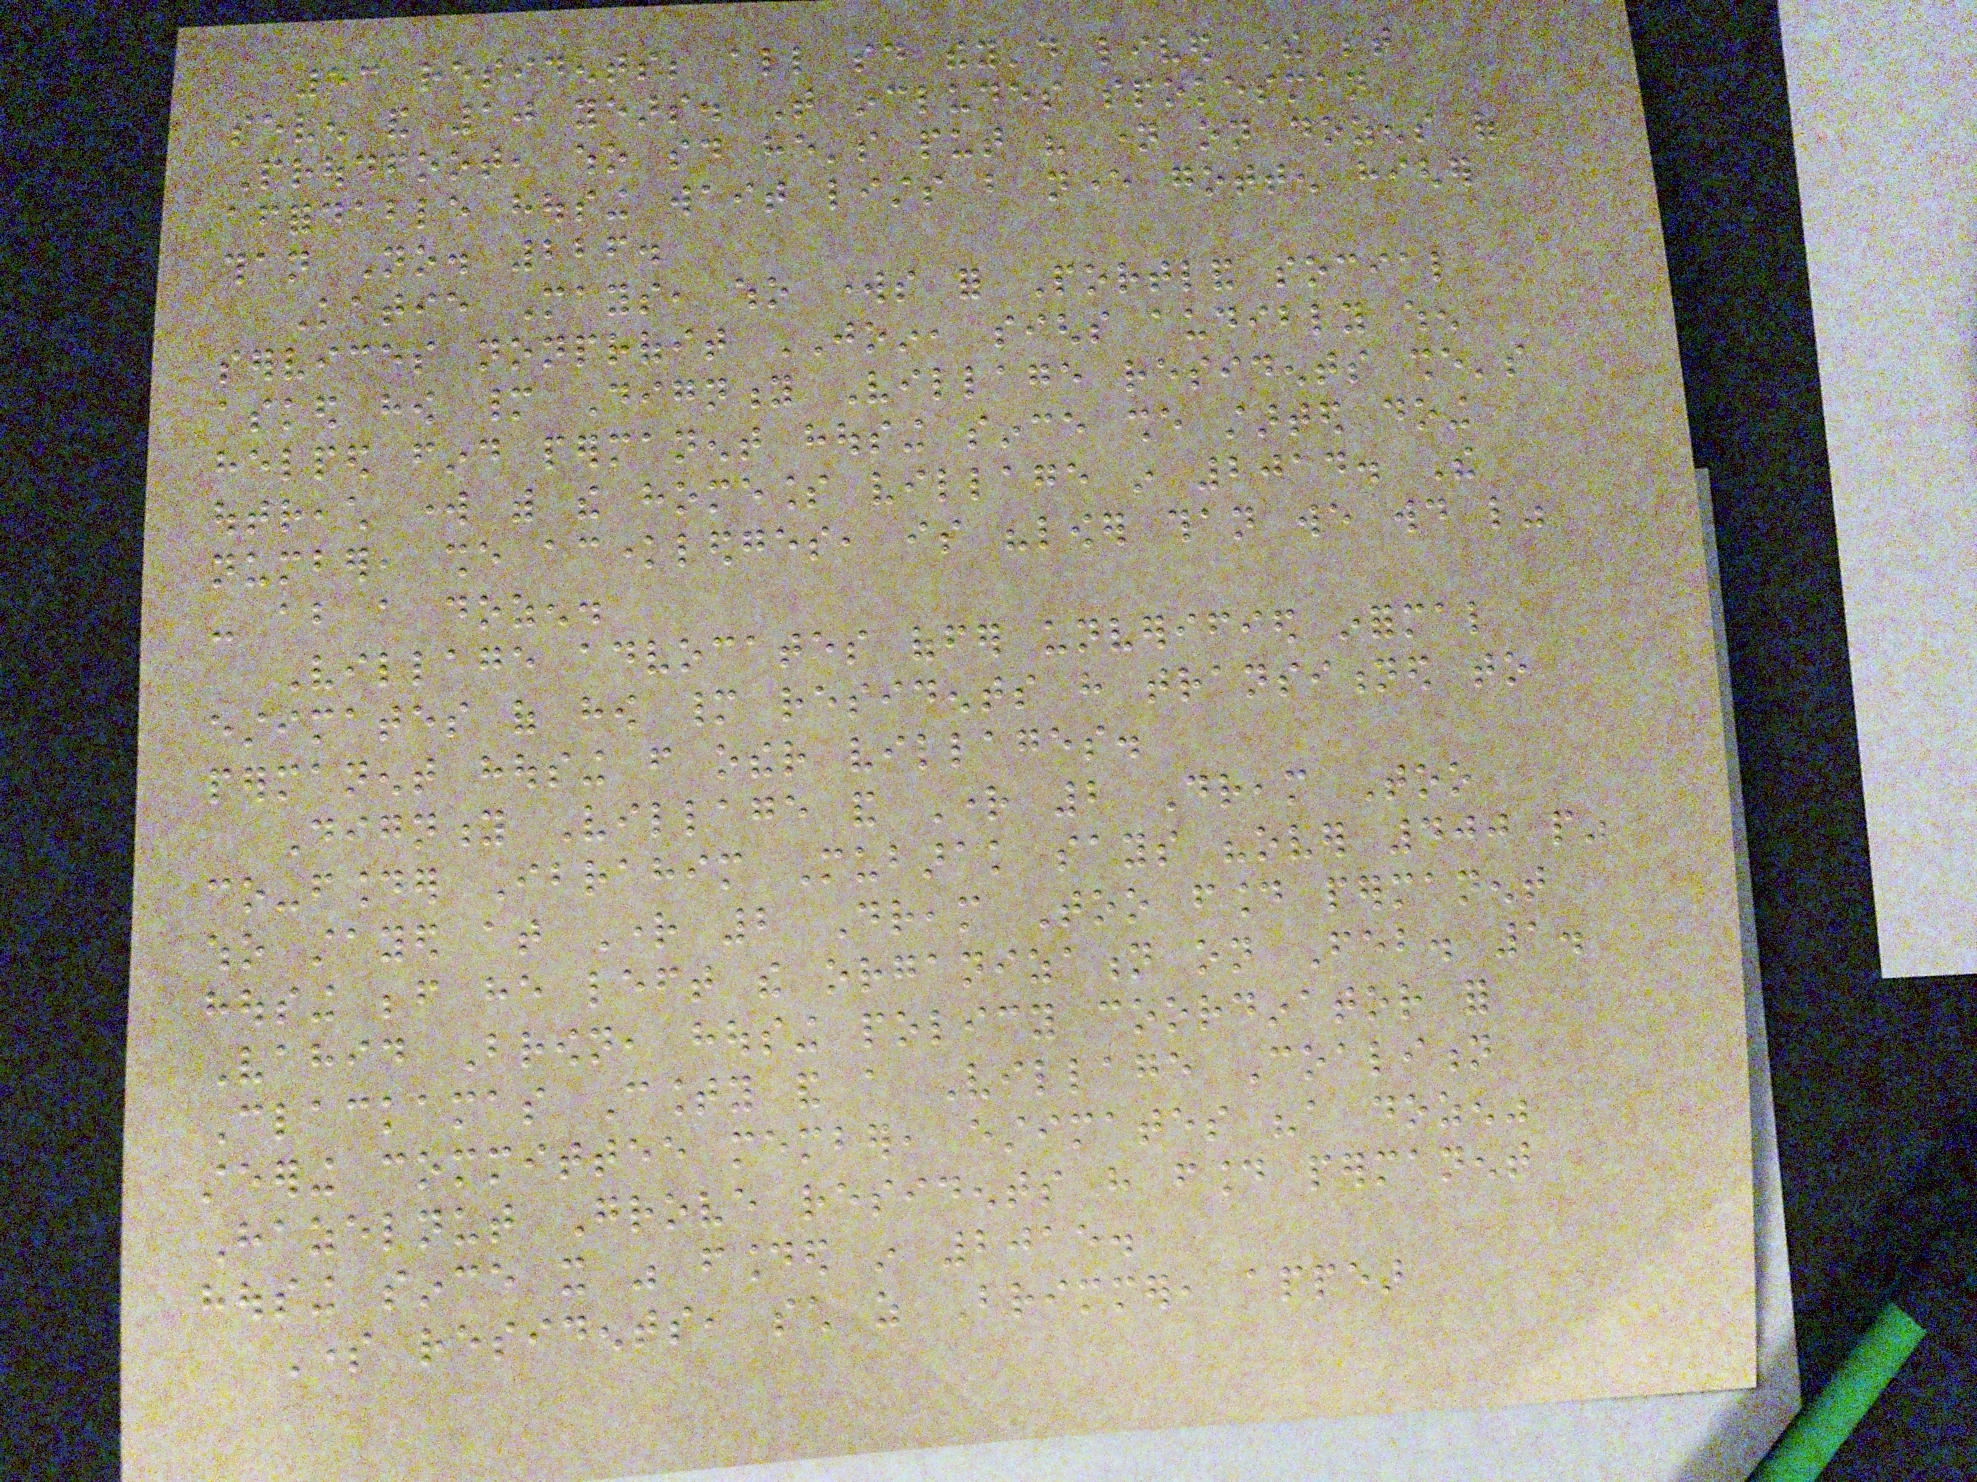53 residents; all said they'd lived there between
seven and 10 years. That includes spokesman
Proudfoot, who said he's put his name on dozens of
affordable housing wait lists but never gotten higher
than No. 226.
Katie Mays, who works for Portland social
services nonprofit JOIN, sighs audibly when
asked how many Dignity Village residents she's
helped find permanent housing since she started doing
outreach work with the homeless village in 2014. The
number, she acknowledges, is "lower than we would like"
- about a dozen.
Village advocates offer unverified informal
estimates of how many residents have transitioned to
permanent housing from other villages.
Dignity Village and Right 2 Dream Too
co-founder Ibrahim Mubarak says "over 400 people"
who stayed at Right 2 Dream Too found permanent
housing before he left the organization on Feb. 1.
Vahid Brown, housing policy coordinator for
Clackamas County and a Village Coalition
steering committee member, estimates "a dozen"
Hazelnut Grove residents have found permanent
housing since it was founded in 2015.
Some residents, such as Brimmer, appear
